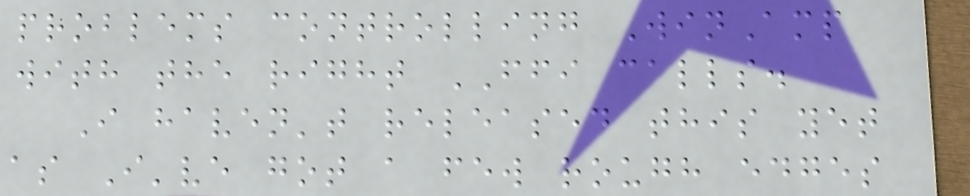problems controlling WinAmp
with the right FFI calls.
I haven't released this yet
as I've got a few rough edges
